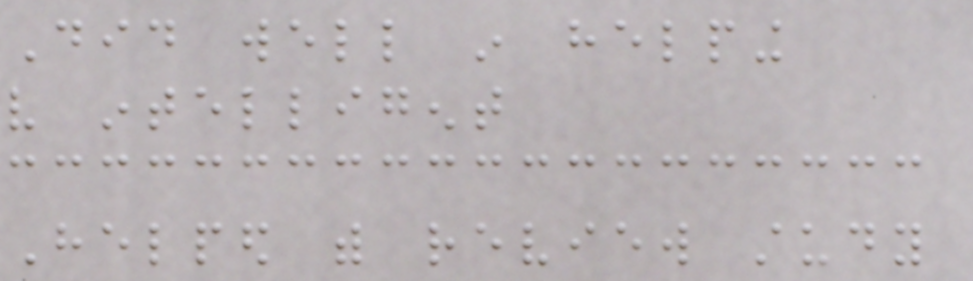Did well in helping
very intelligent
Helped with review study
